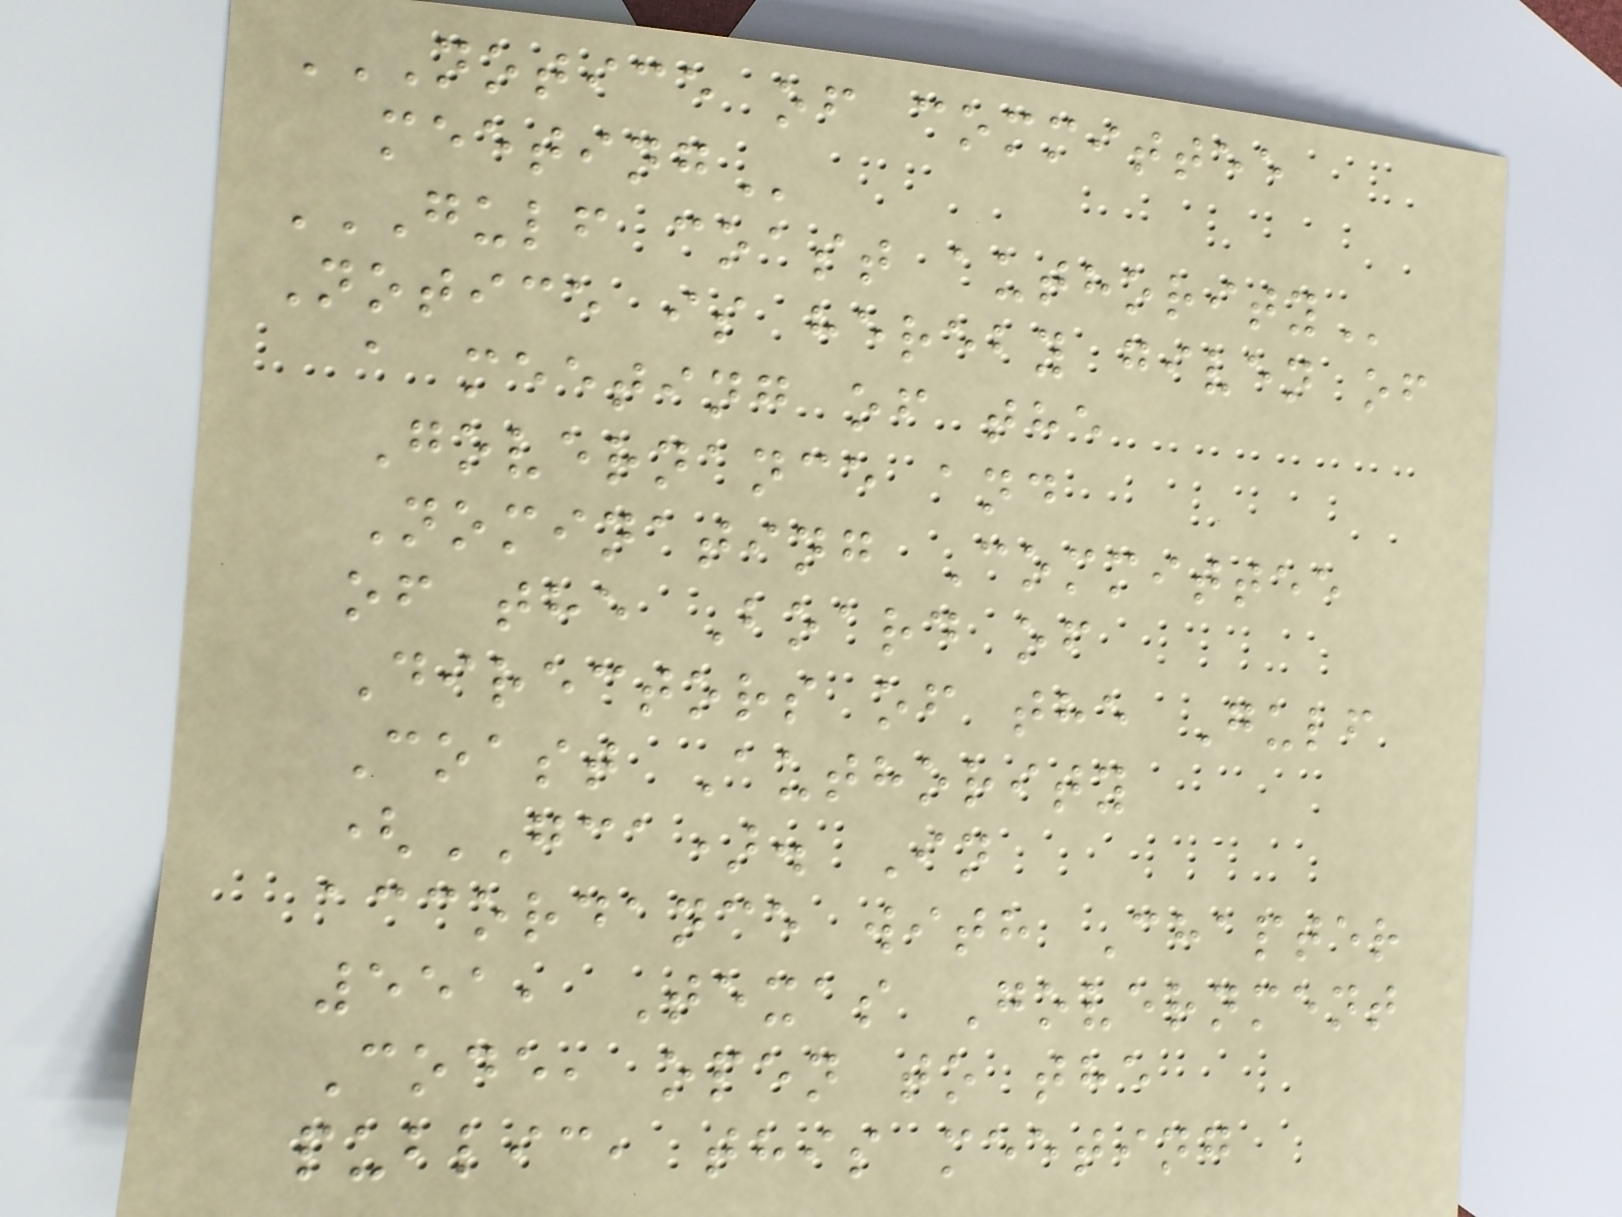NOTICE OF COMMITTEE
MEETING
GULF COAST AUTHORITY
Notice is hereby given of
a meeting of the
Governance and
Nominating Committee
of the Board of
Directors of the Gulf
Coast Authority
(GCA). In
accordance with Chapter
551, Texas Government
Code, open to the
public, this meeting
